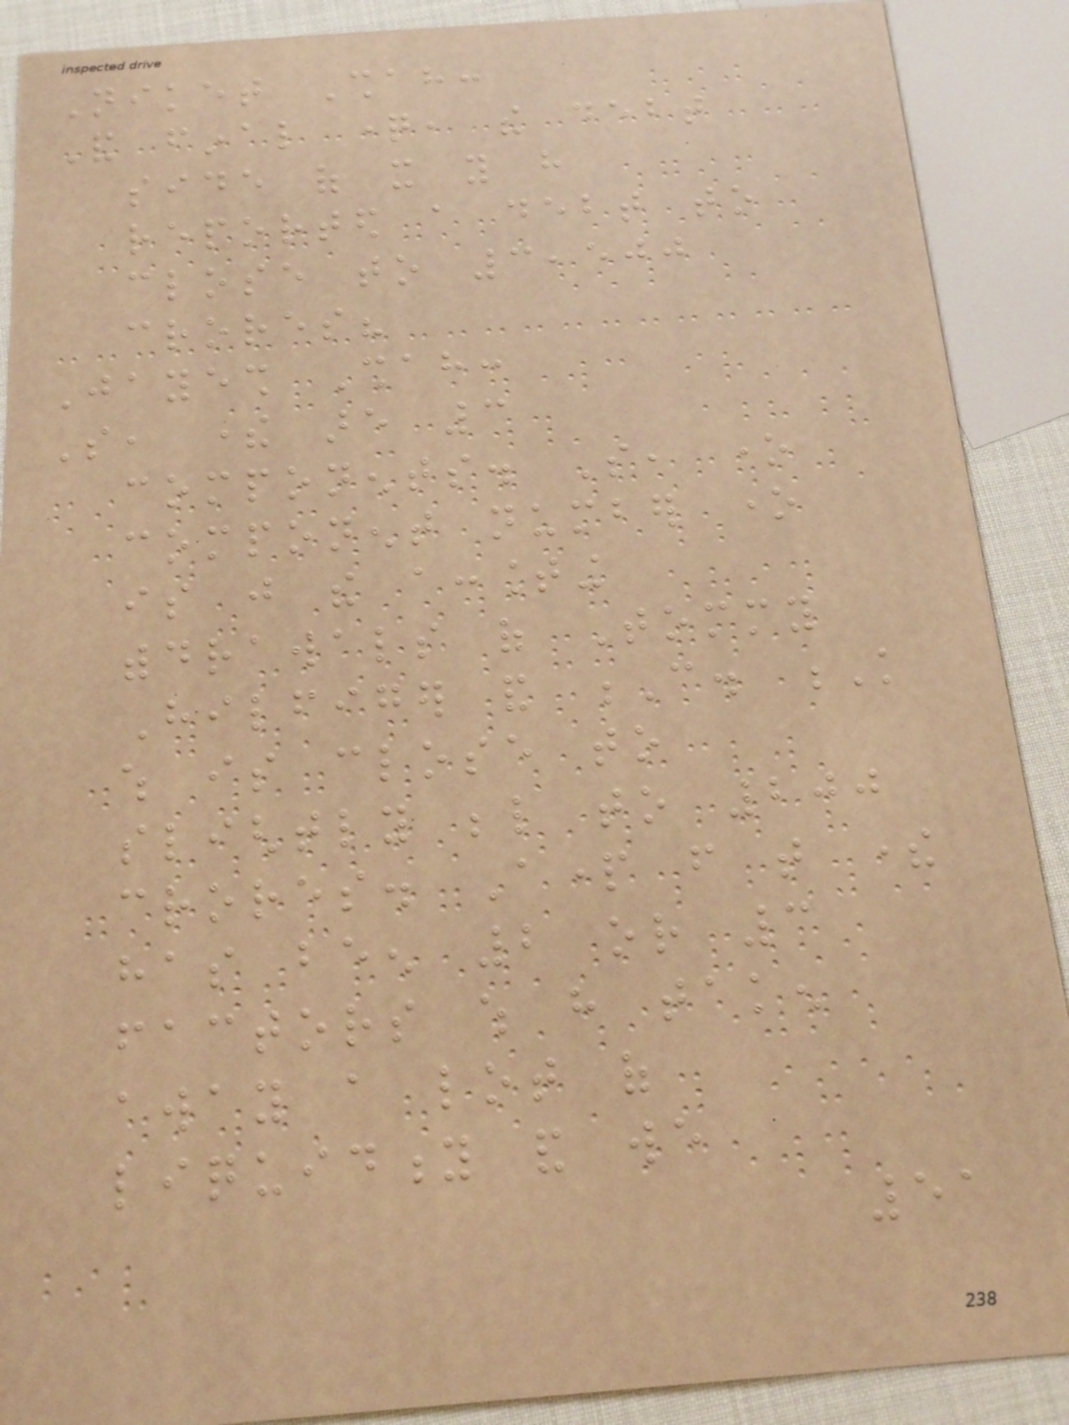Niket Shah:
And final question, the debt
side of it you have
reported a debt to
close to 3,500
crores?
Jayesh Shah:
So, there are 3
components. So, one
component number one
is just the accounting
withdrawals of Tommy
Hilfiger and C. K
which is close to
slightly below to 200
crores. Apart from that there
has been 2 or 3
factors which have taken
away a lot of
liquidity and we
51
